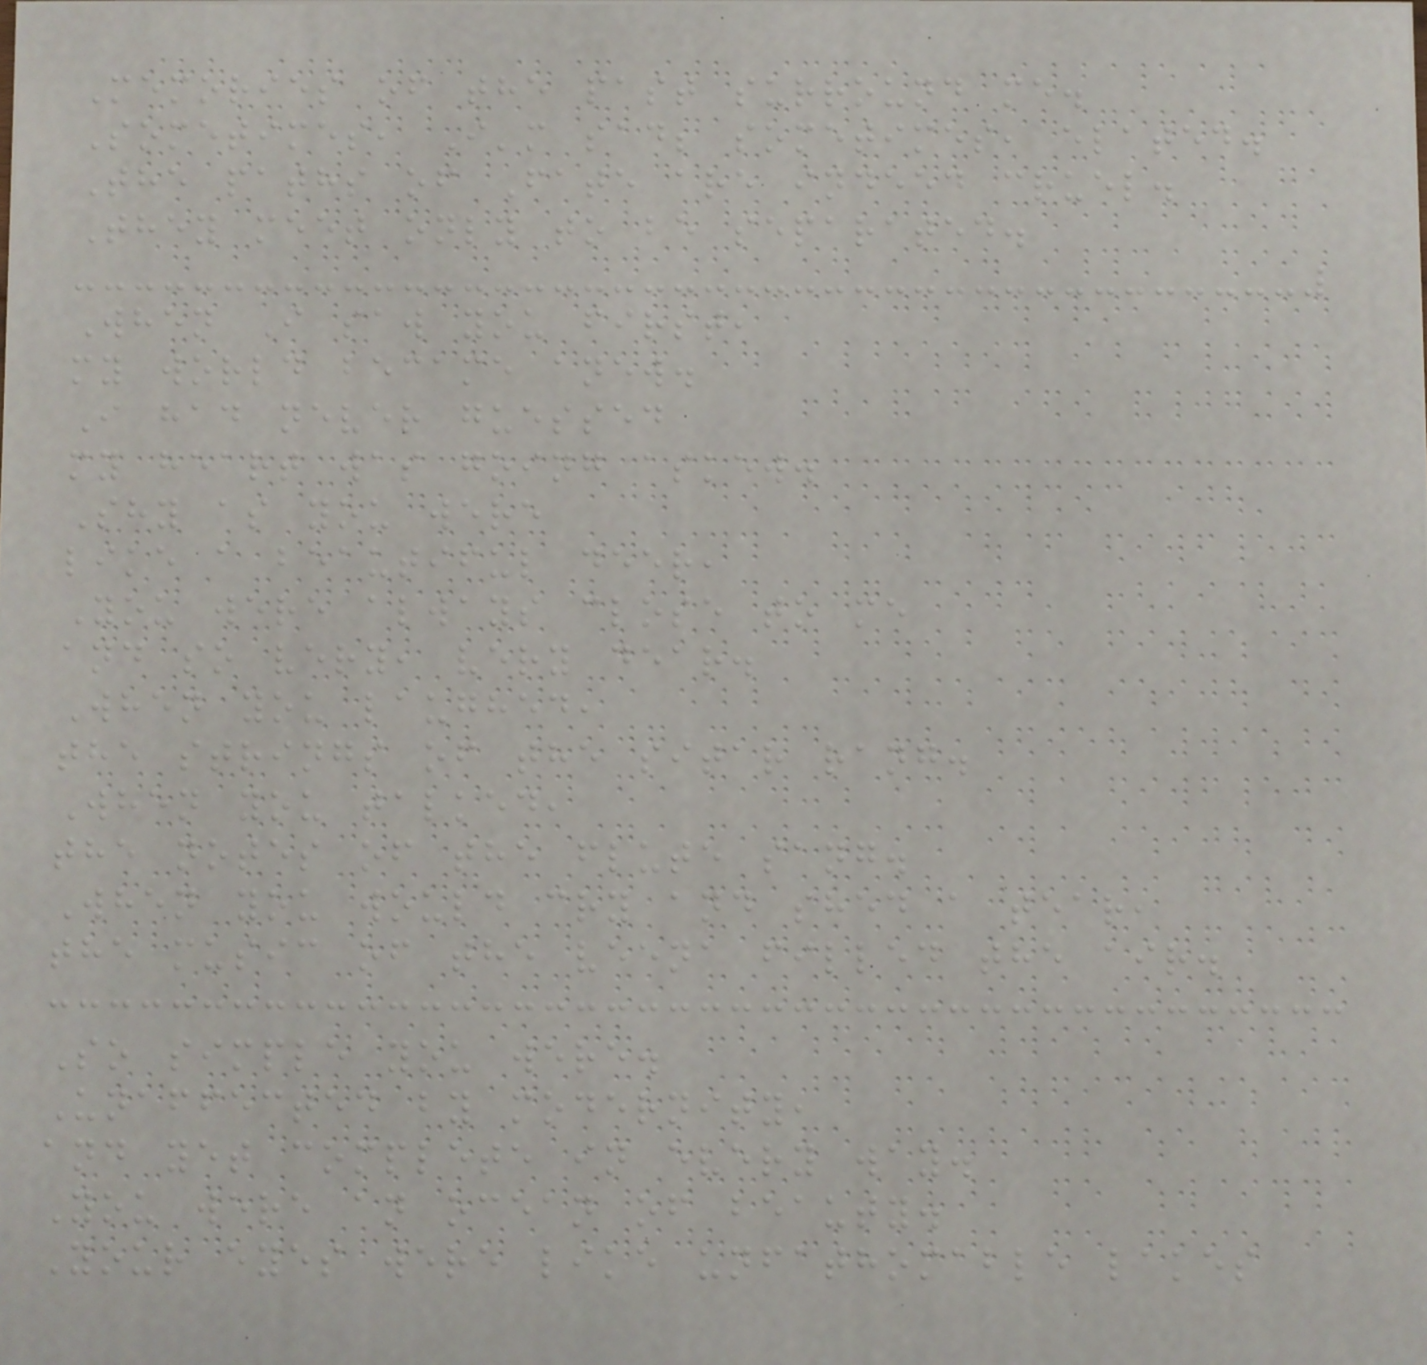Memories of the past surround me.
Sometimes, I'm sad; sometimes, elated.
The paths of Fate are indeed cruel.
They meet only to be separated.
When I saw you first,
my world became anew.
I had never guessed
my heart was going askew.
Shy as you were
like a beautiful deer,
You were always close to me
and so very, very dear.
When you laughed,
the strings of the sitar rang.
When you talked,
the notes of the flute sang.
When you would cry and shed a tear,
the music of the veena filled the air.
So simple you were.
Unaffected by modernity,
and yet complete in every way.
You were an ocean of beauty.
Your eyes were like unfathomable lakes
